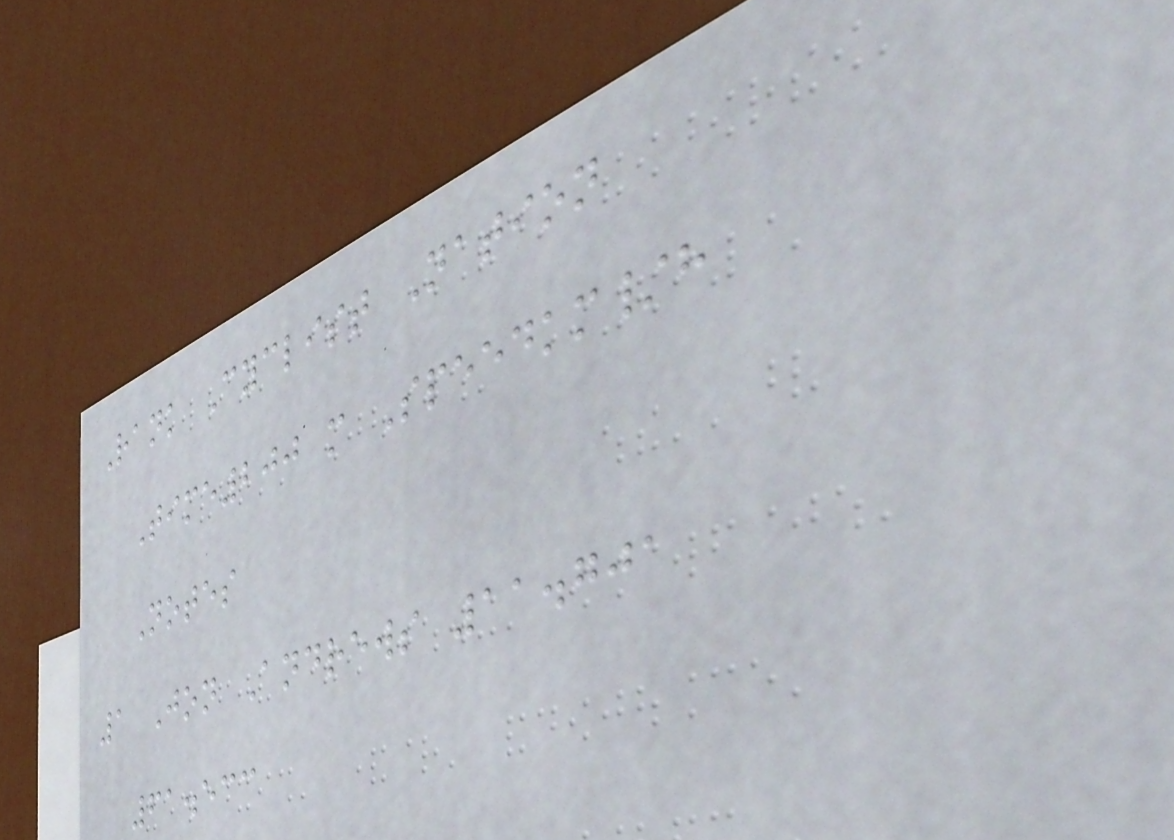Rank Cyclist Nation
Time200 m Speedkm/h
Notes
1 Jon Andrews 11.701
61.533
